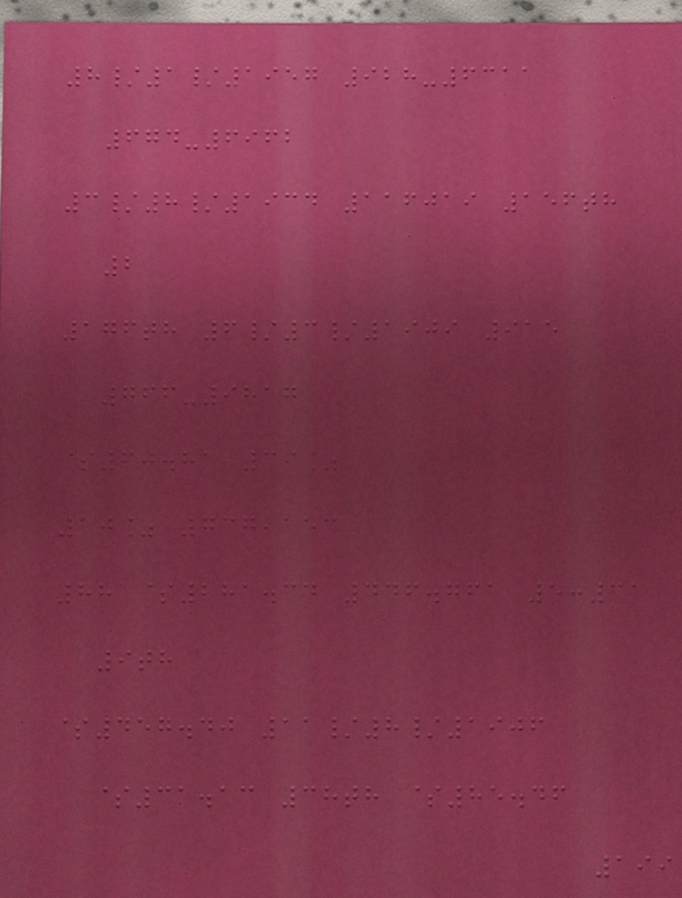8/1/1957 928-6311
674-6962
3/8/1934 116019 156th
2
176th 6/3/1909 915
766-9817
$60.81 39%
10% 737,153
88 $281.34 446.761 5:31
9th
$457.40 11/8/1906
$31.13 38th $85.46
199
